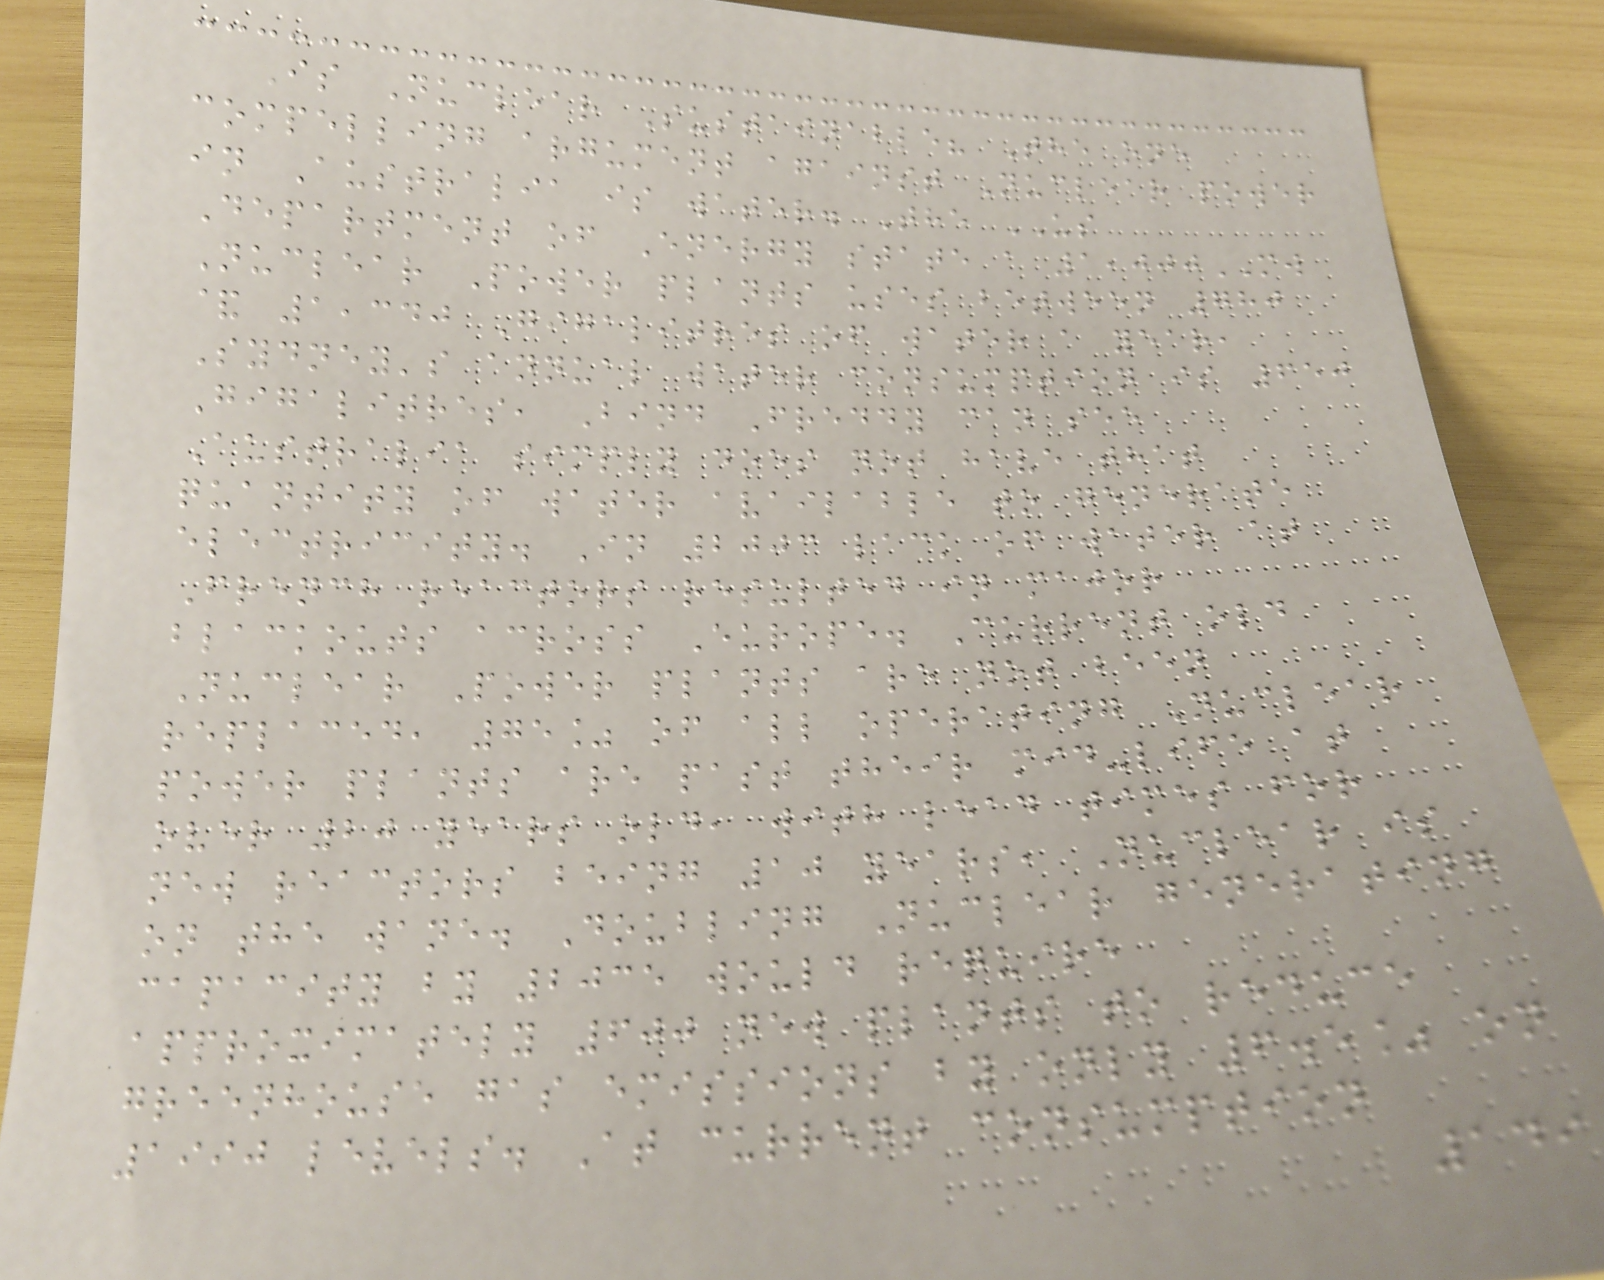Is Nuclear Sustainable? The one
compelling argument against Nuclear power
in Australia is water. The US
Department of Energy state a 1,000MW
Nuclear Power plants uses between 780
& 1,340 Gigalitres of water a year,
Sydney's annual water consumption is 650
Gigalitres, Bind Freddy can see
Australia simply does not have that
quantity of water available to generate
electricity. In 2003 lack of water at
French reactors resulted in major
blackouts across Europe. Current old
Nuclear Power plants are not been
replaced, 75% of all operating Nuclear
power plants are past their mid-life at
over 20 years old, with lead times for
new reactors being 10 years, Nuclear is
on the wane. Doubling Nuclear generating
capacity by 2035 would require
approximately 600 new plants to reduce
greenhouse gas emissions by only 6.5% on
1990 levels. At current consumption
149
